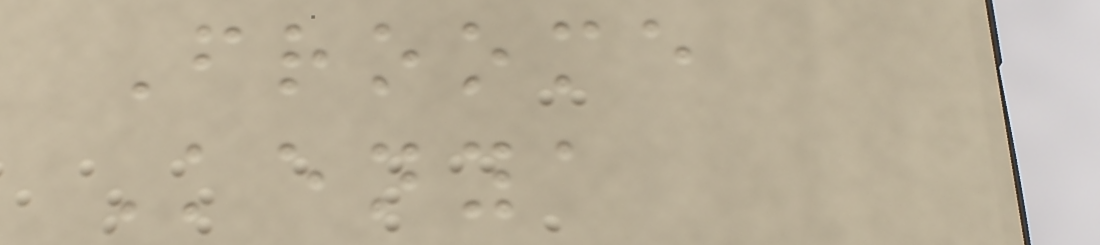Froome
Kenya
